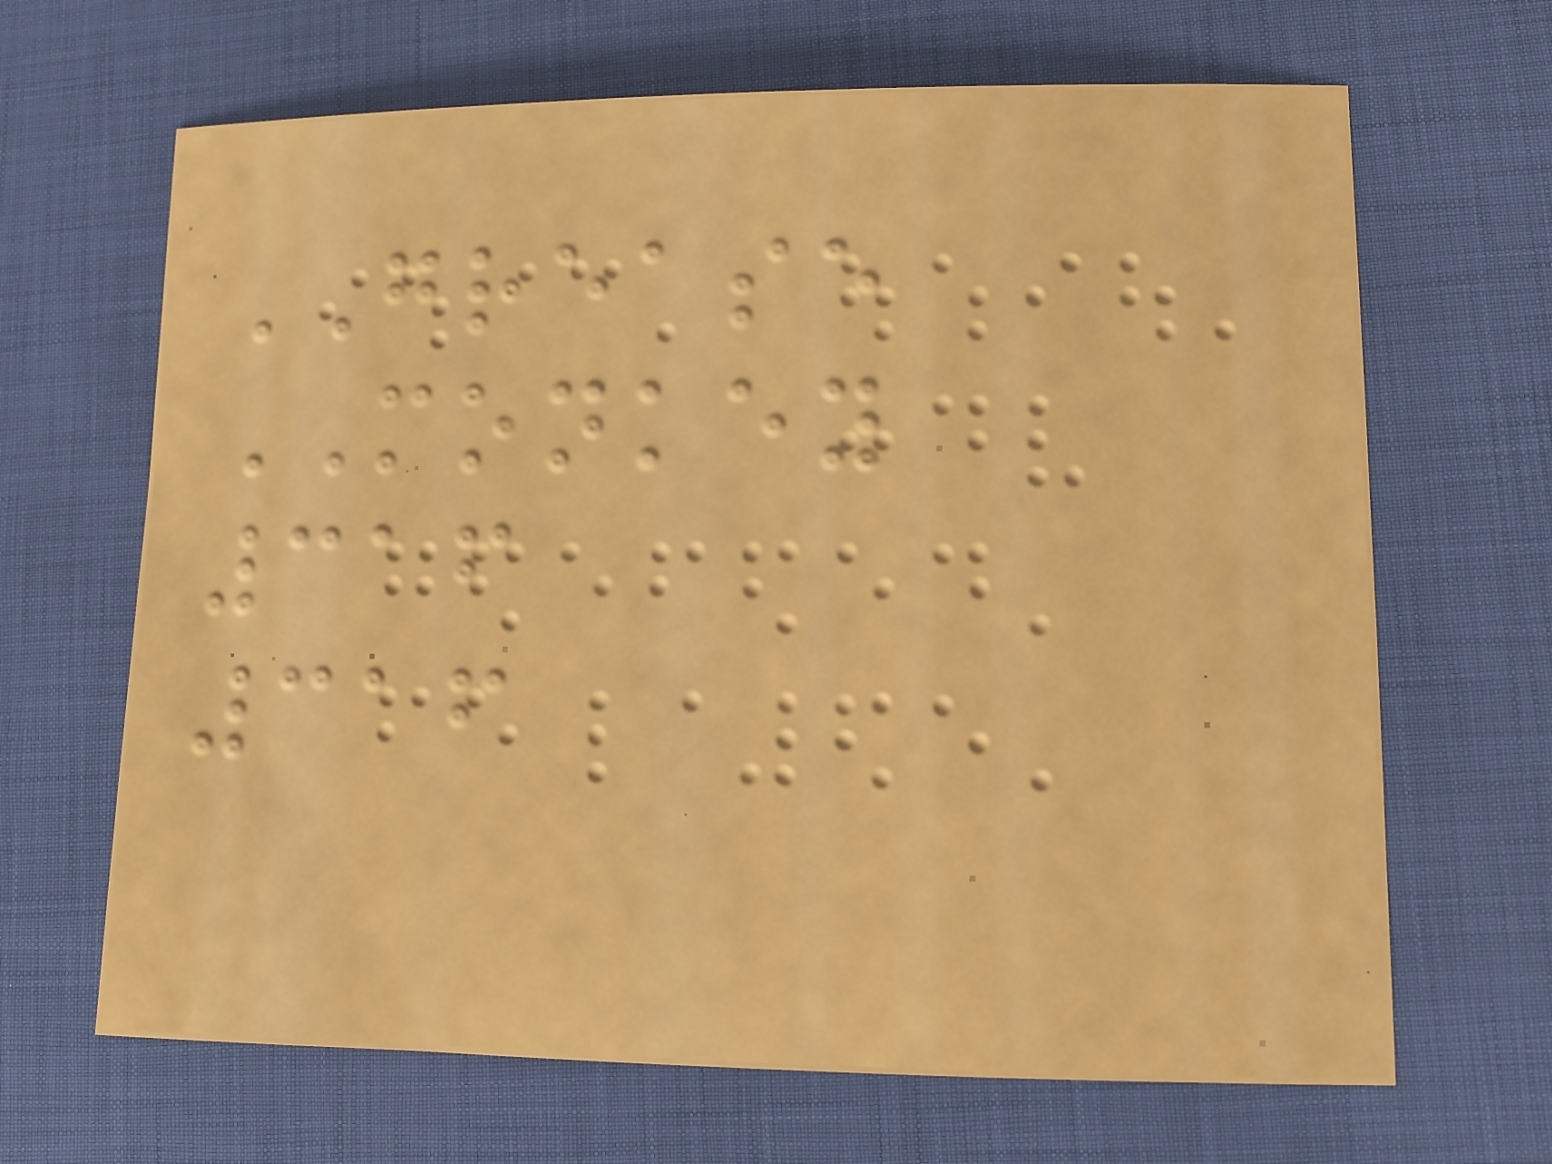GREASE
MONKEY
316
316
